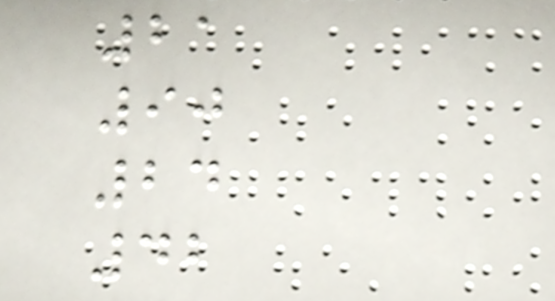21
90
24
42
